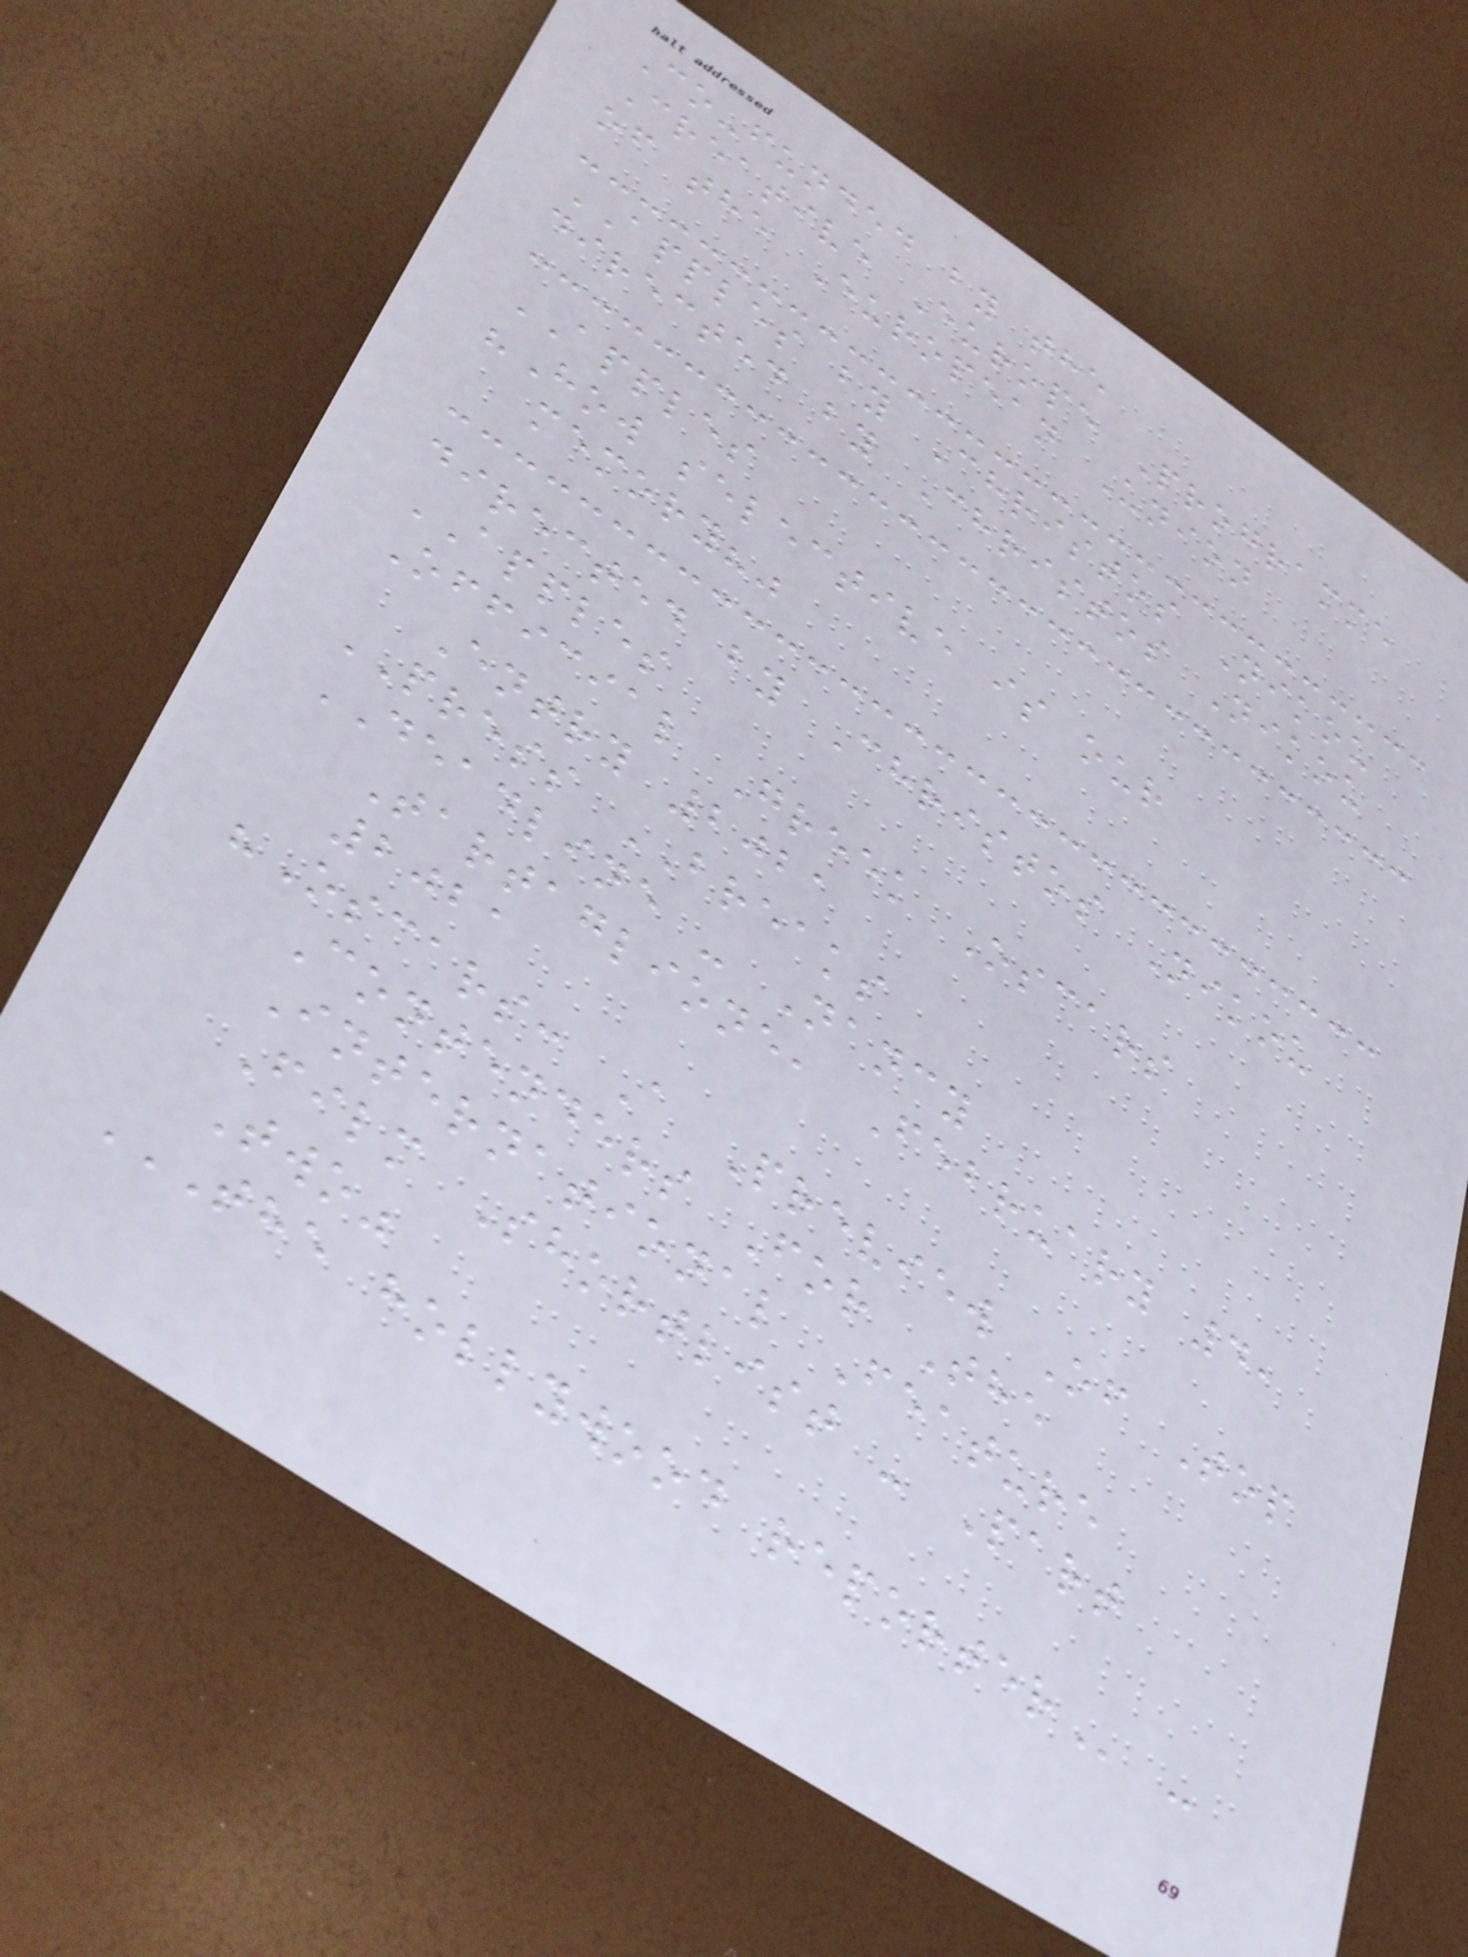Co-funded by the
Creative Europe Programme
of the European Union
APPLES by Christos Nikou
directed by Christos Nikou
APPLES
"How selective is our
memory?"
directed by Christos Nikou
APPLES
Official Greek Oscars
Entry 2021
PRESS BREAKS
DEADLINE - Nancy
Tartaglione, February 4,
2021
"Oscars: A Preview Of Top
Contenders For The
International Feature
Film Shortlist - Part
Two"
THE HOLLYWOOD REPORTER -
